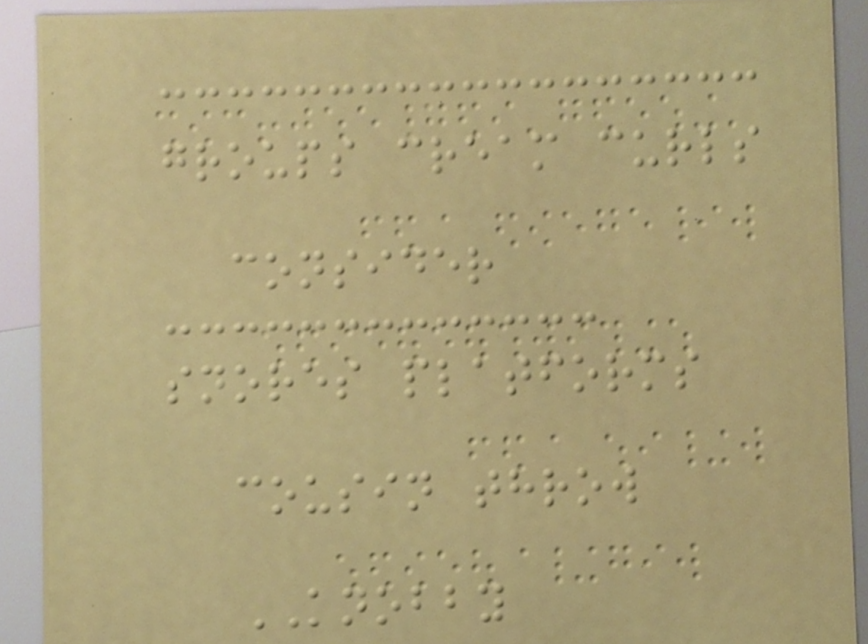groups cream curls
consider
snores platforms
cousin throw
KNOBBY
